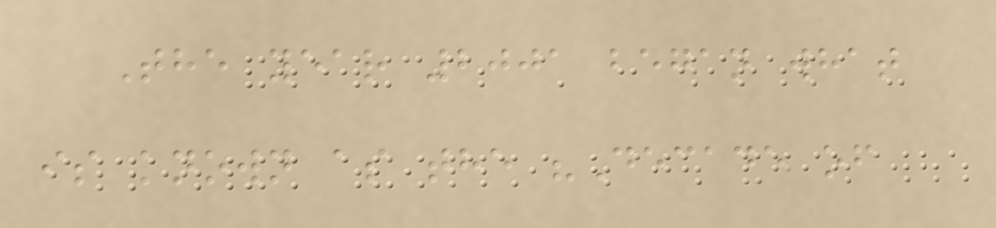The year 2001 began what
is known as the "Decade of
